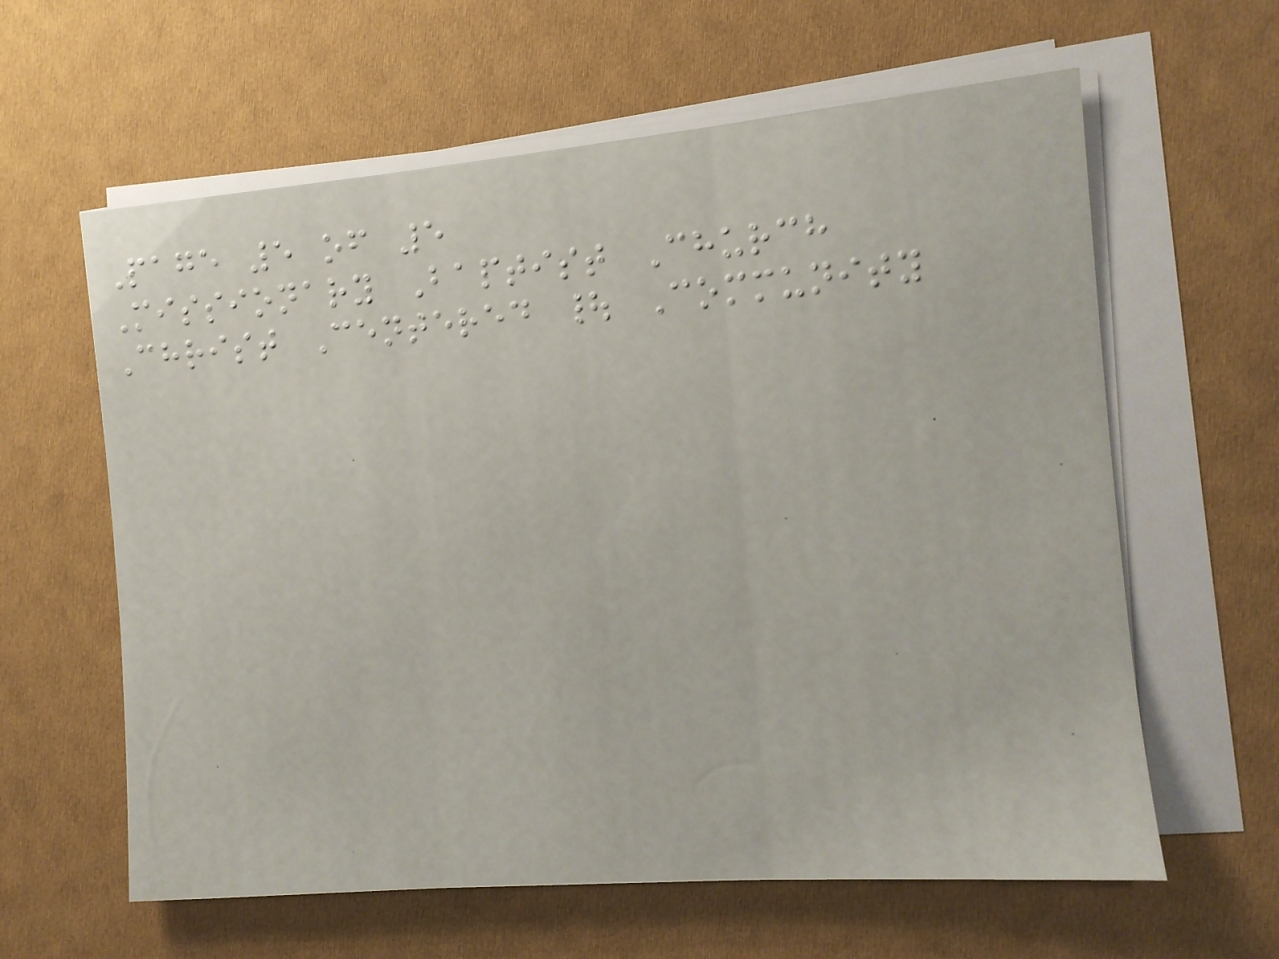Page 5 of 5
Missionary Baptist Church
Christ Centered | Community
